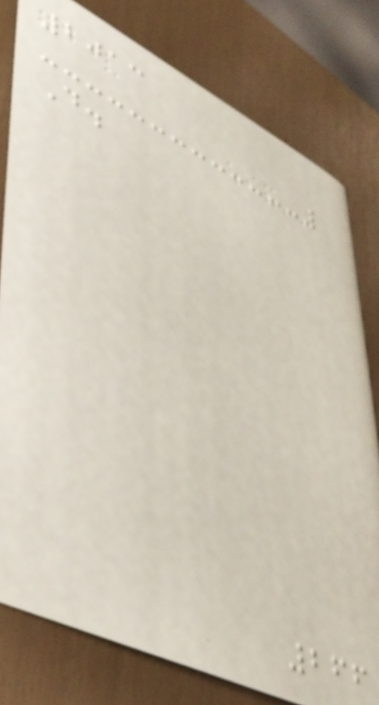2013
D.
266
